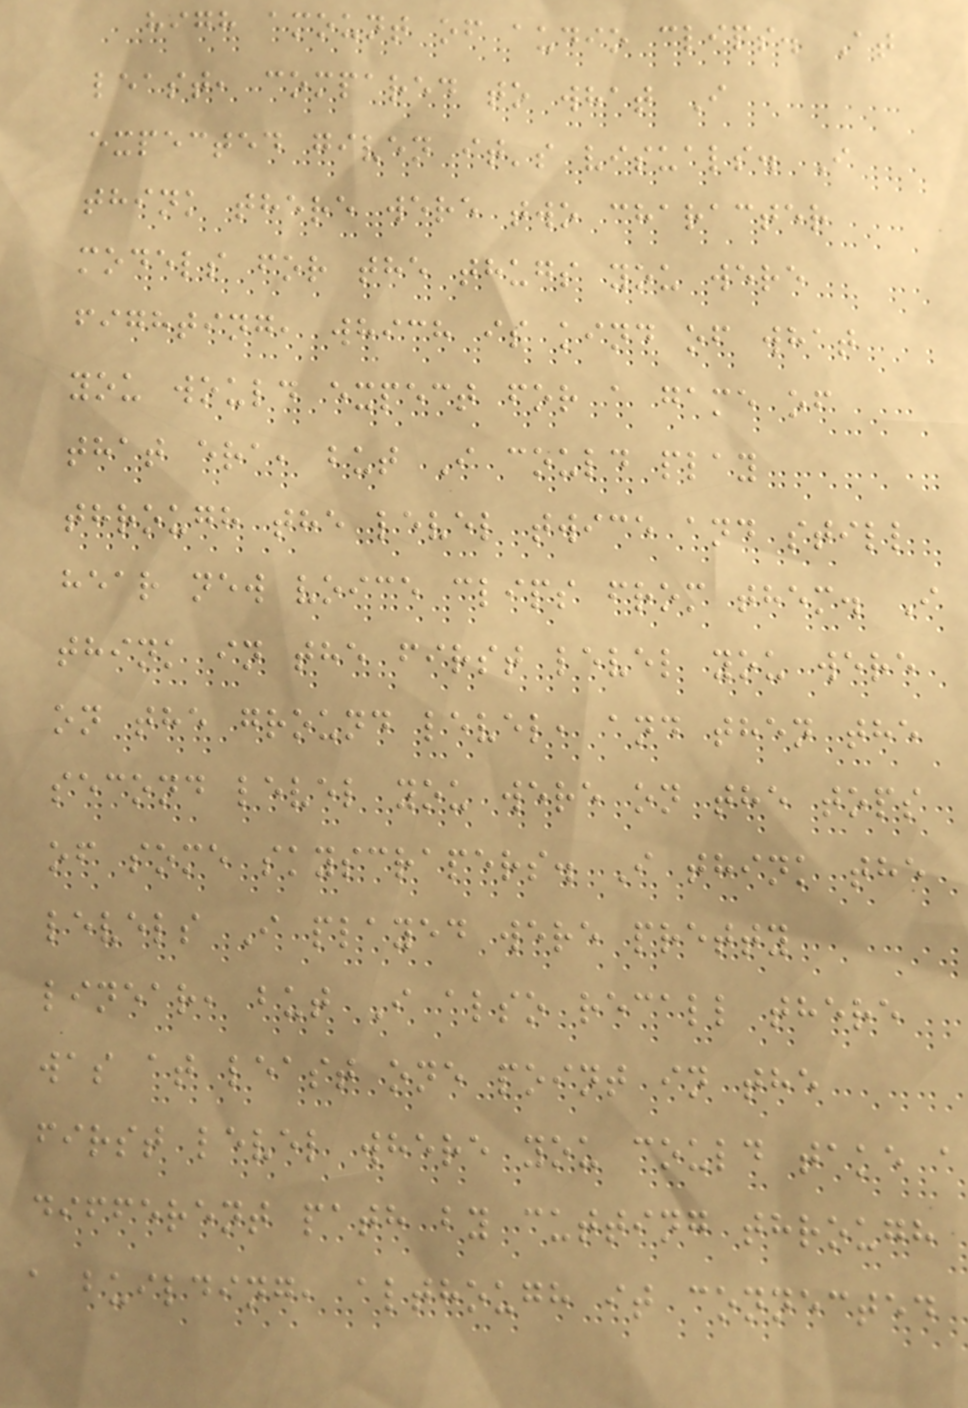high amount of audio clips. At
least, compared to what I
expected given it's visuals. I
think there were two character
models for the thugs you were
fighting, which is kind of what
you would expect for a game of
that era, but I could play
through the level twice and still
hear new voice clips from them. I
think in the first level you were
on the ground level, and then the
second level you were on the tops
of some skyscrapers. I think the
levels I played were pretty
linear, but I also recall there
was at least one point in the
first level where you could take a
different path by cutting through
a building, although it connected
